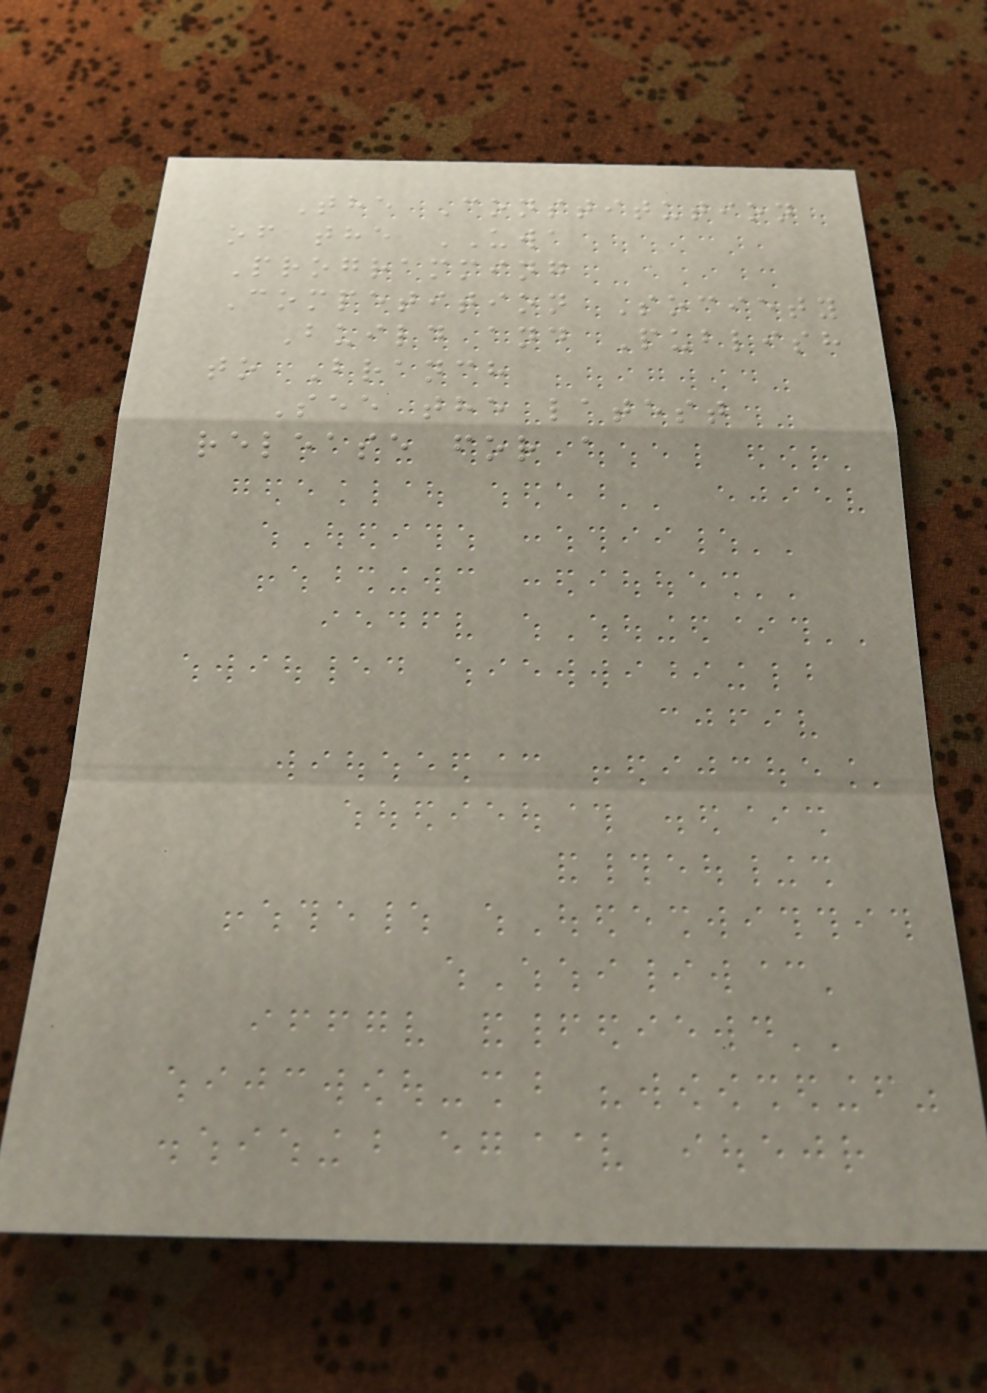The Constitution
of the UWA
Programming
Competition Society
Build and Publish
to Branch
See the latest
release for a
